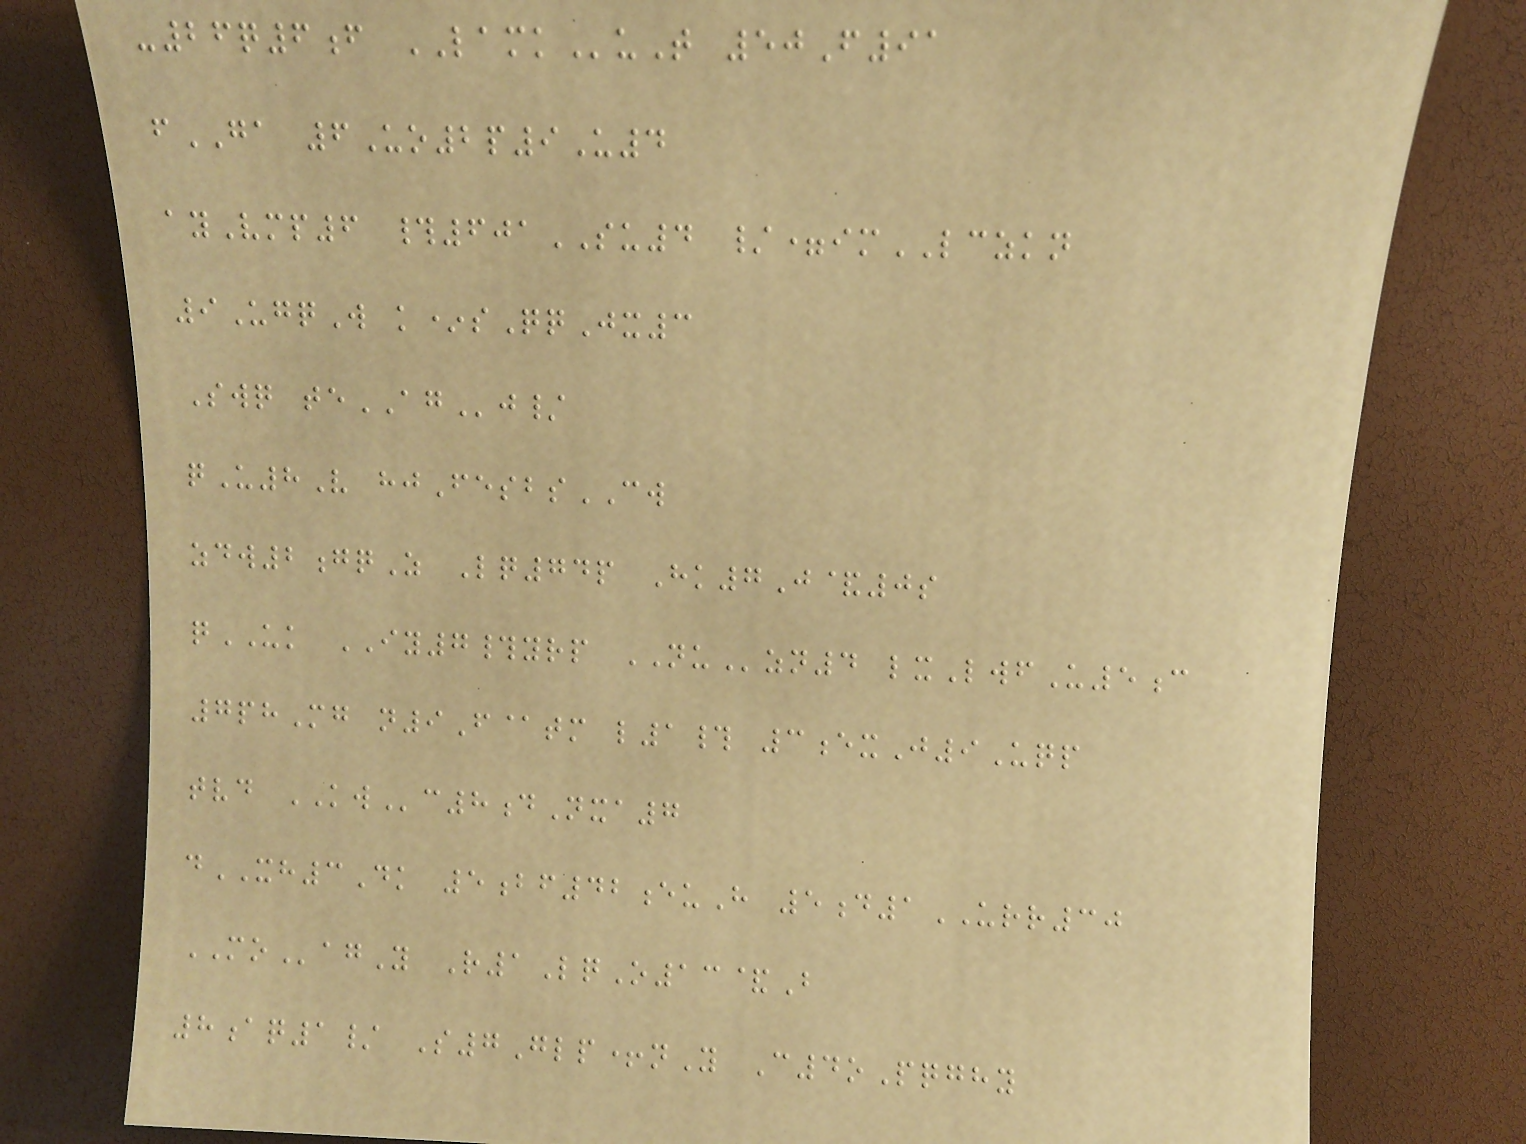-26q6f LAMKuT 50F91
fGA 6Uo2p9U4
ayVmp6 #601SU4 /=imLCZKN
9UgqW k*sQqJx3
Swq teAGj/
qU8V hjFesbsCW
zdw2gqZ Lq74p Hk7J&0s
qUK IY7#yrp NUzn4 lxLwfU5c
7phMg n9F@tm l1# 3exJ9Uqp
tvd KWc8dNxa7
dXH3Dk 5bf42euH 5d1URR30
MOagY R1LqO13&B
8aq1/ S7Glp+nY C4oPqghy
